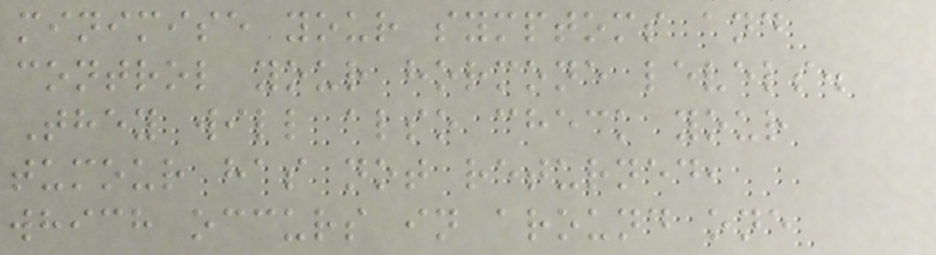minimise your symptoms and
control your hormone levels.
They will also check your
tumour has not returned,
which occurs in around one
